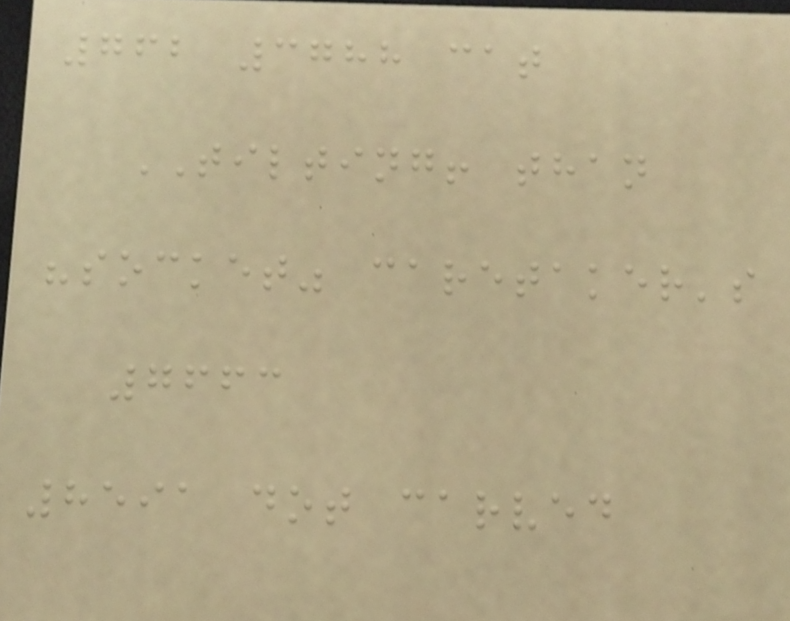762 3788 cat
TILTING! than
"socket" caretaker's
7663
8591 dot carved
